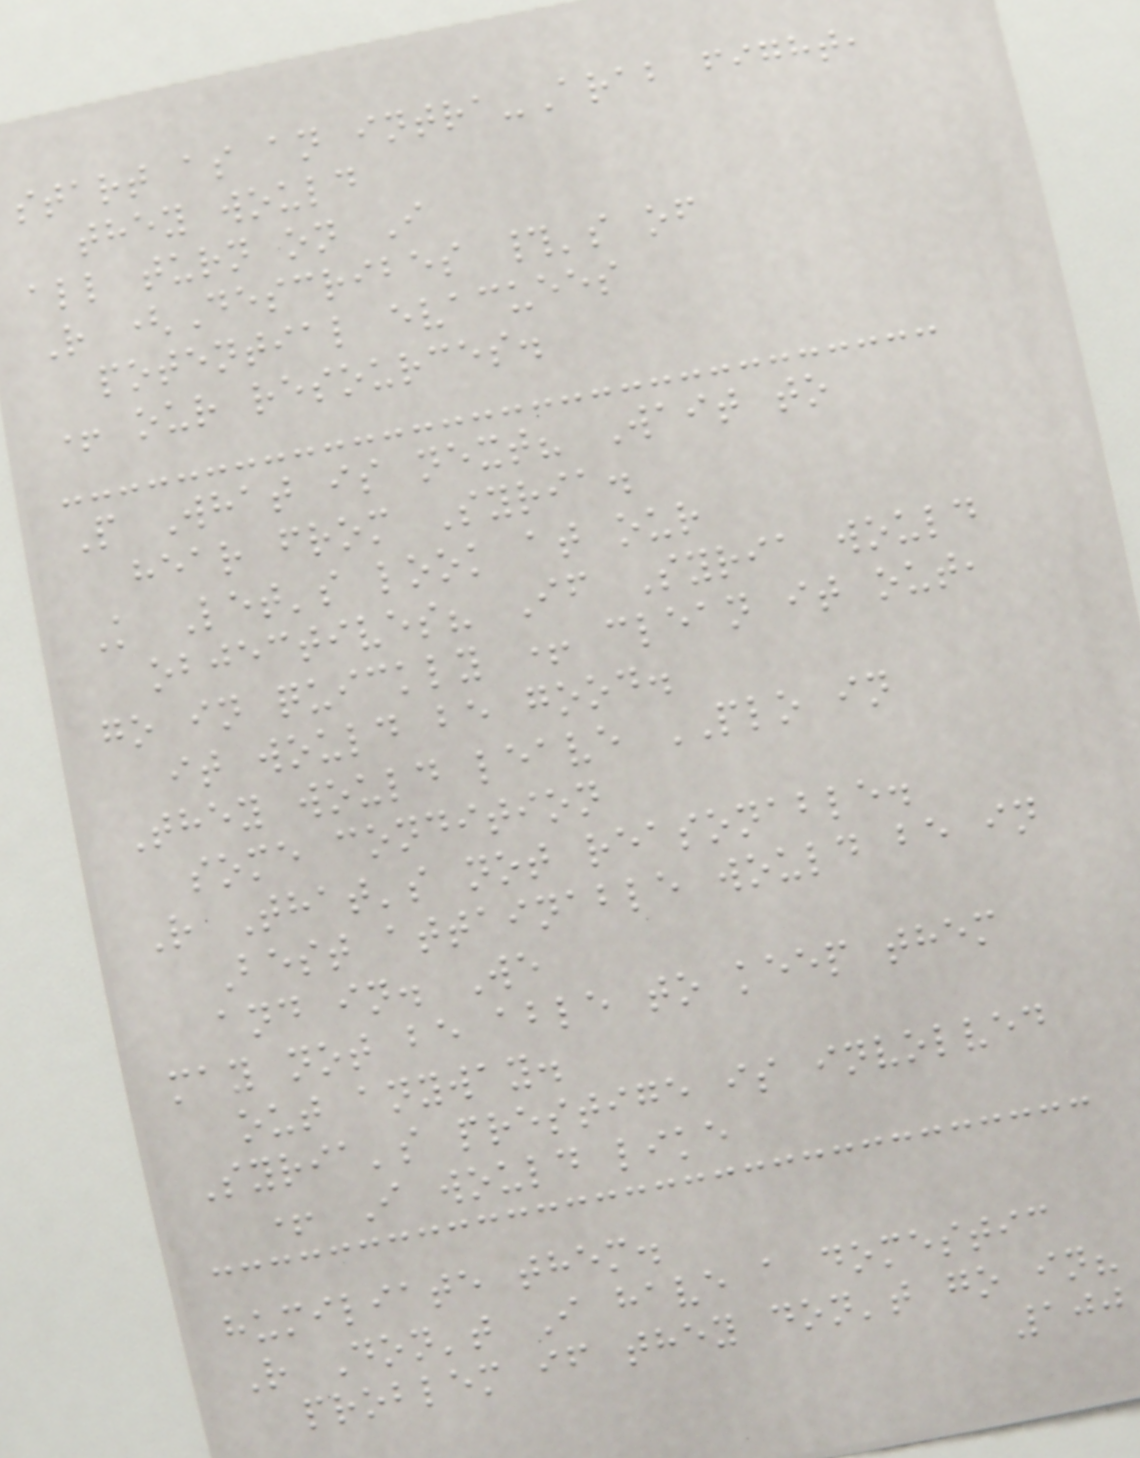start as an intra-Arab fight,
they would
all turn on I
R (Describes #'s of
potential evacuees
+ our resources.
P What is next? Wait to
hear from Syria.
K Let's look at our
objectives? If Syria would
go in quickly + clean it out,
it would be good.
They would leave PLO in
some condition
R That's not reasonable.
Best attainable would be in
and in. We
may not be able to keep them
out anyway.
Syria's prestige is involved
+ I would like
humiliate them.
R Don't I have a domestic
problem if they don't go in?
100
